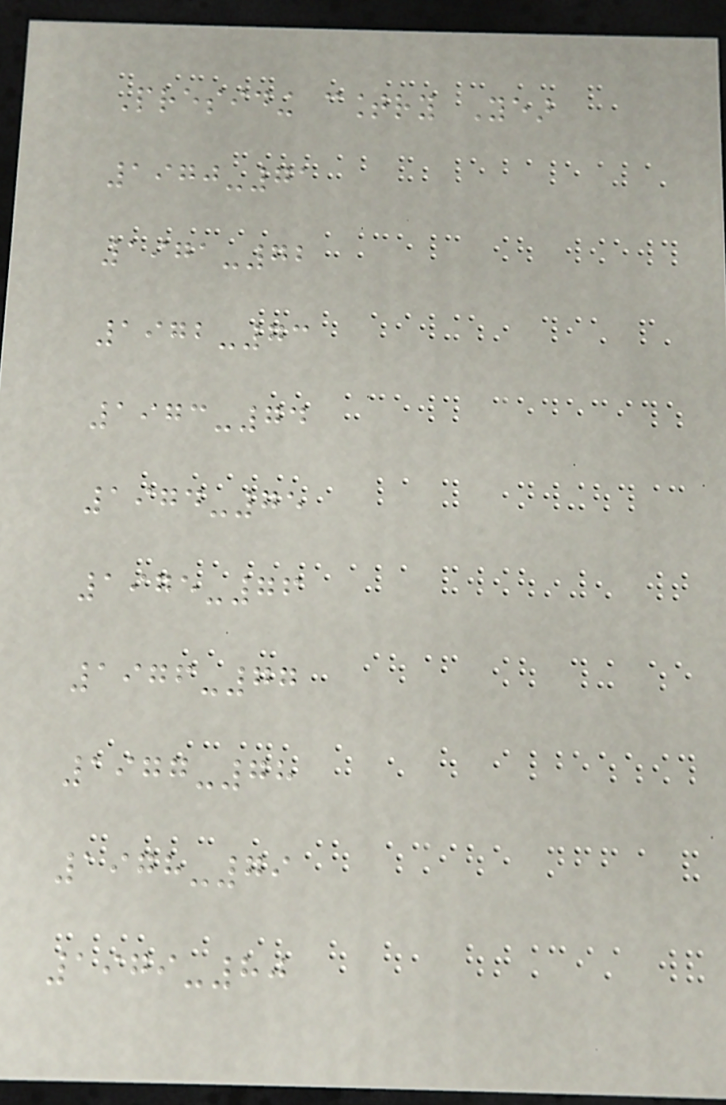Presiding country Year
1970-71
1971-72
1972-73
1973-74
1974-75
1975-76
1976-77
1977-78
1978-79
1979-80
